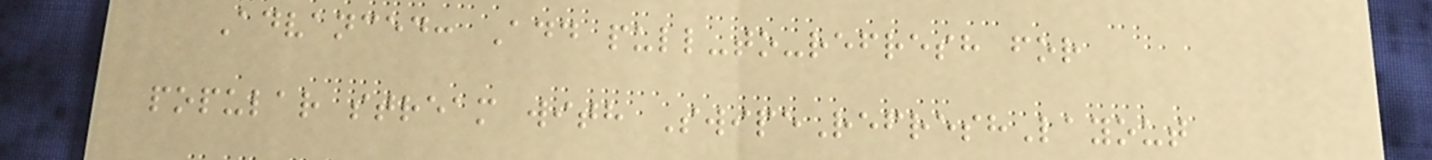Advanced: Add pull-to-refresh for
popular stream with SwipeRefreshLayout
